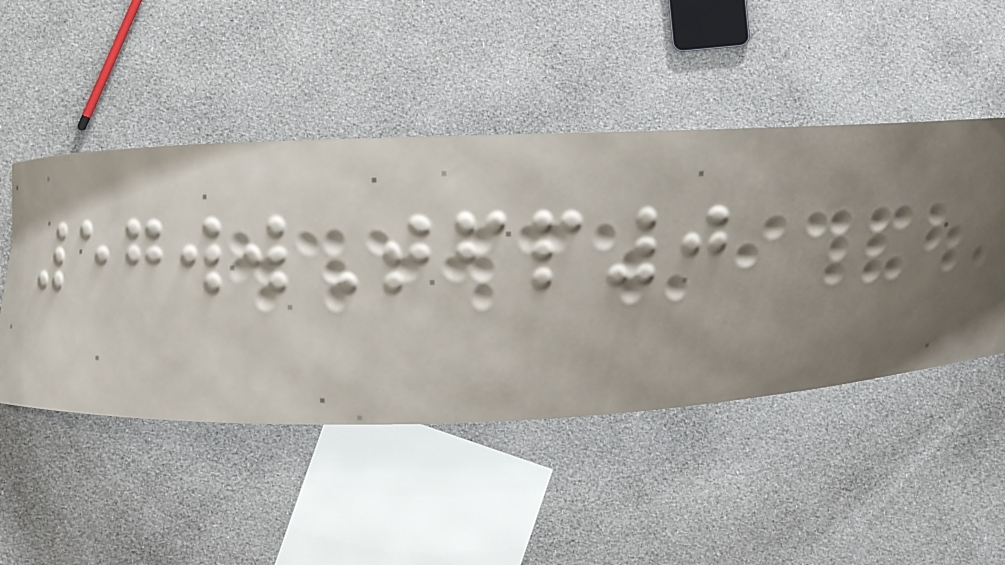57wwTfp0
